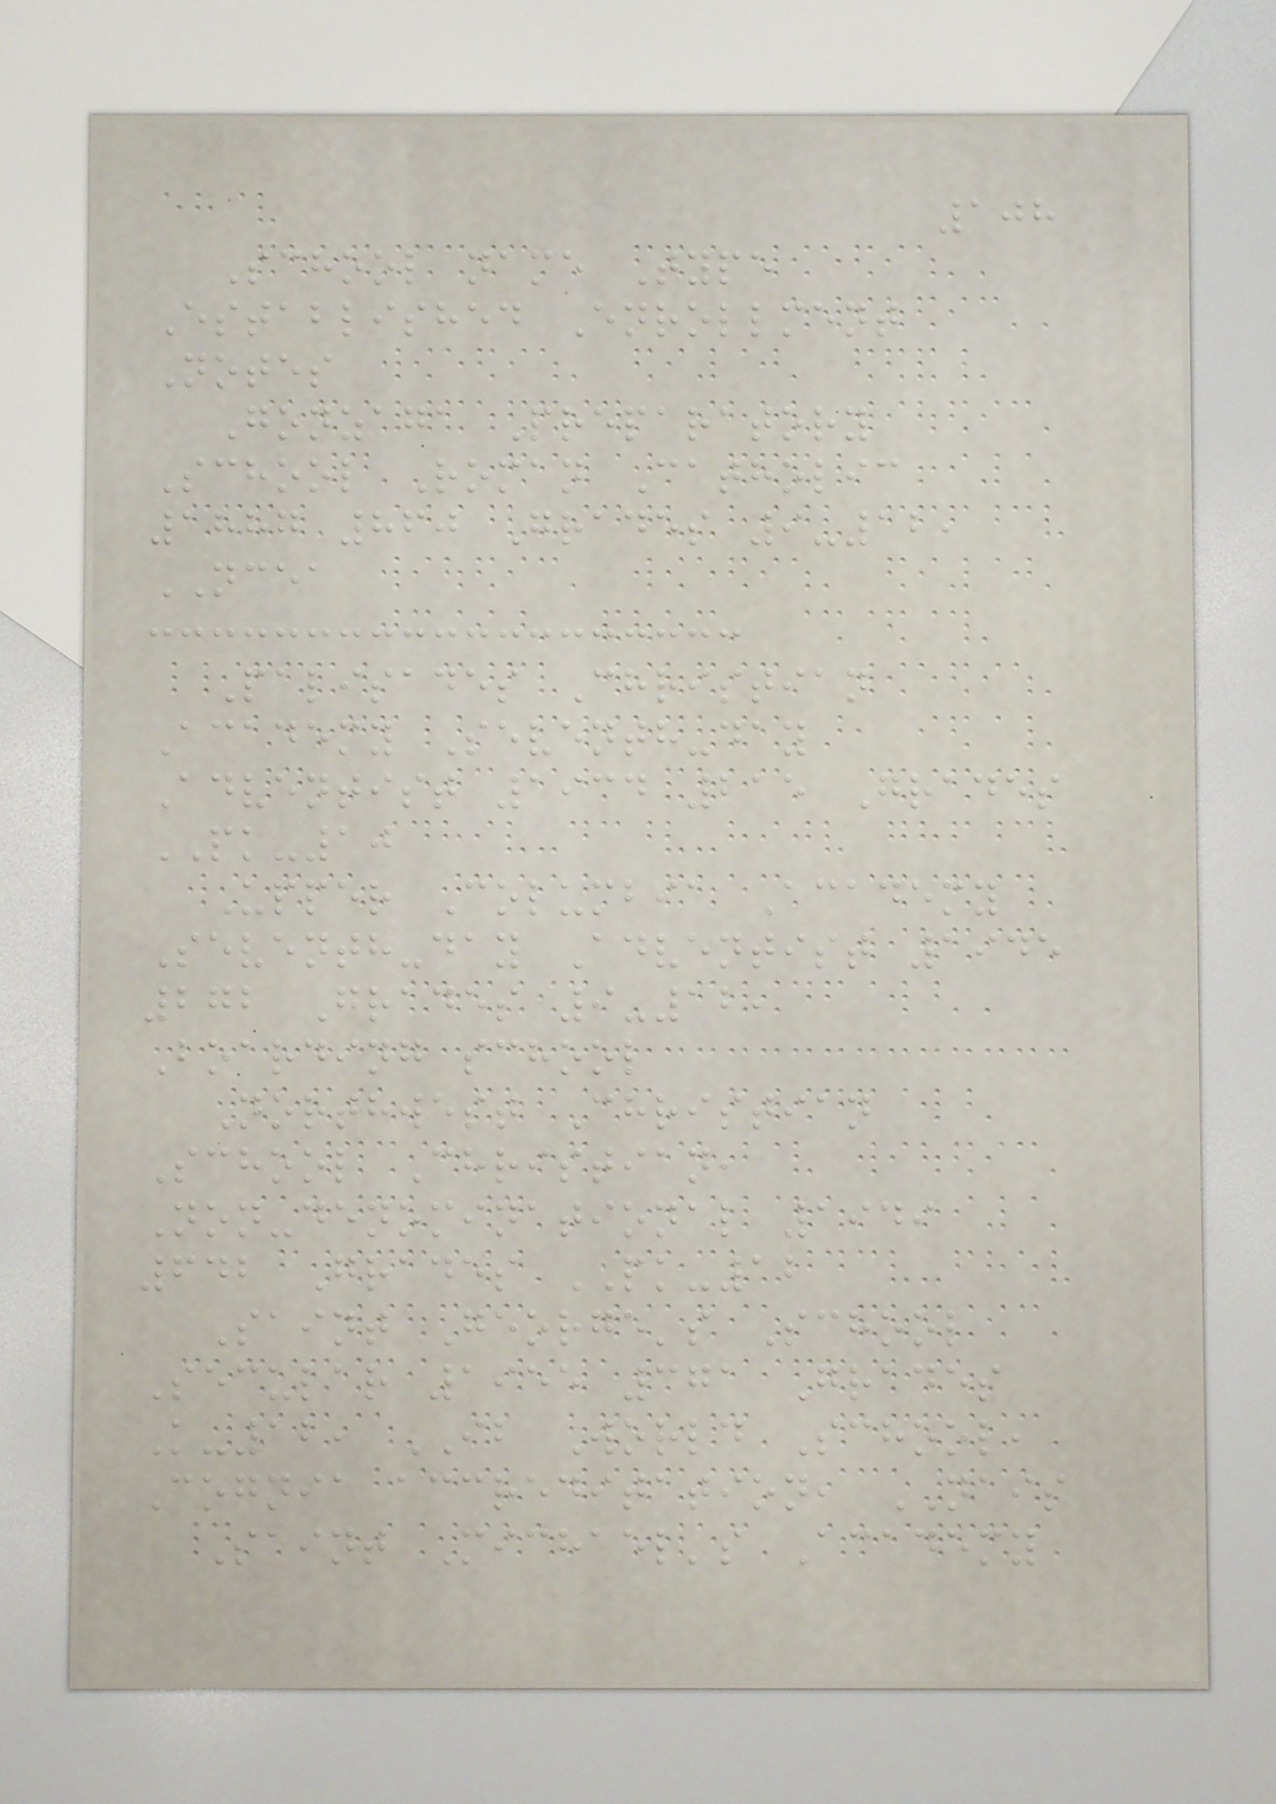108
School name Type
Established Enrollment
Notes
Gonzaga Preparatory
School Roman Catholic
1887 860 Grades 9-12,
NCEA
Palisades Christian
Academy Seventh-day
Adventist 1934 215 Grades
PK-10
Upper Columbia Academy
Seventh-day Adventist 1945
272 Grades 9-12,
Boarding school
Northwest Christian
School Christian,
Non-denominational 1949
642 Grades PK-12
Saint George's School
Secular 1955 371 Grades
K-12, IB World School,
Cognia accreditation, NAIS
Saint Michael's Academy
